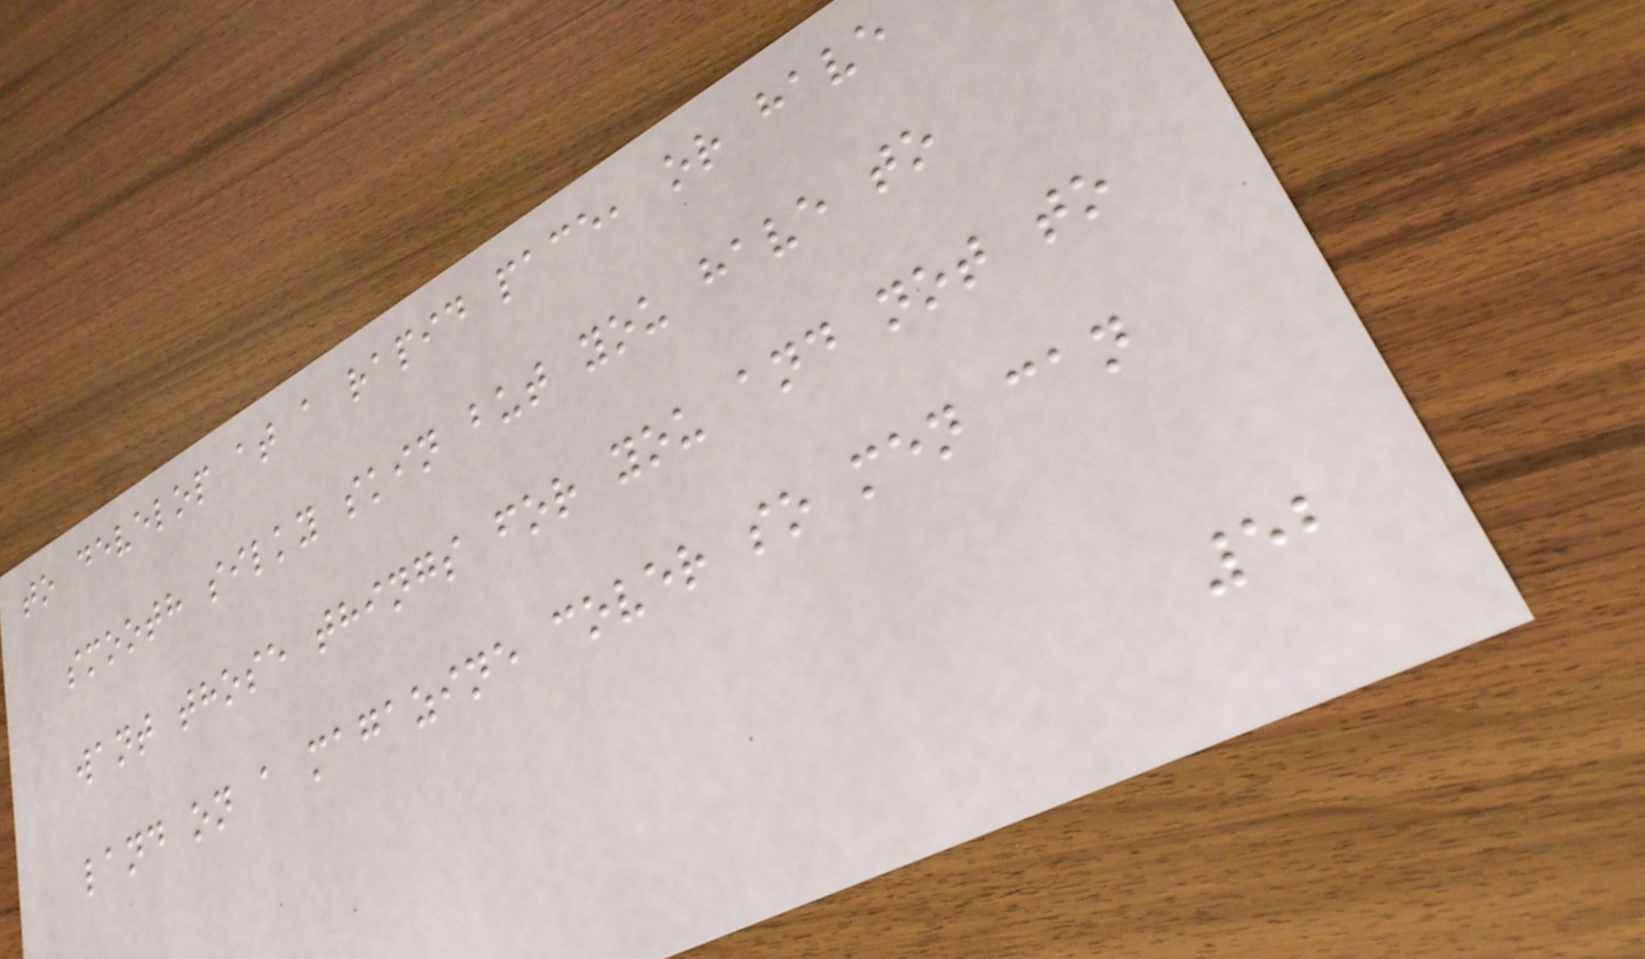to develop at a rapid pace, or have
smooth silky skin but you have to
want those things for you and not to
land on a magazine cover so men can
52
